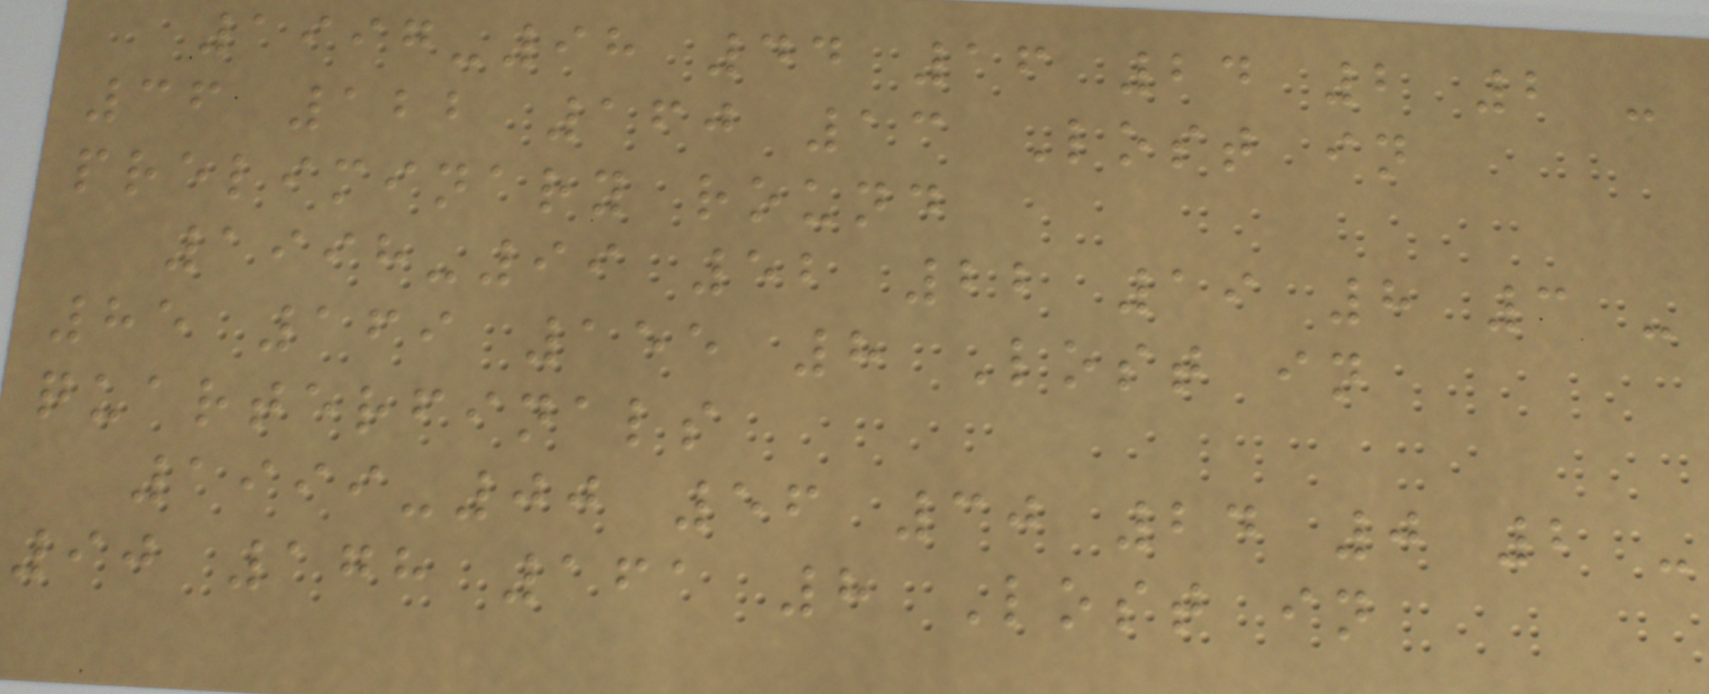1997-98 44 16 24 2 2 -
36 122 160 13 Lost in
preliminary round
1998-99 52 22 19 8 3 -
85 169 155 8 Lost in
quarterfinals
1999-00 56 30 24 0 2 -
90 178 161 8 Lost in
